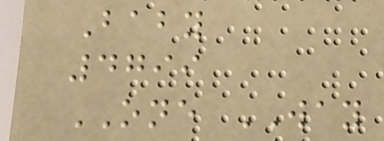Baby
4799
ONE WAY
